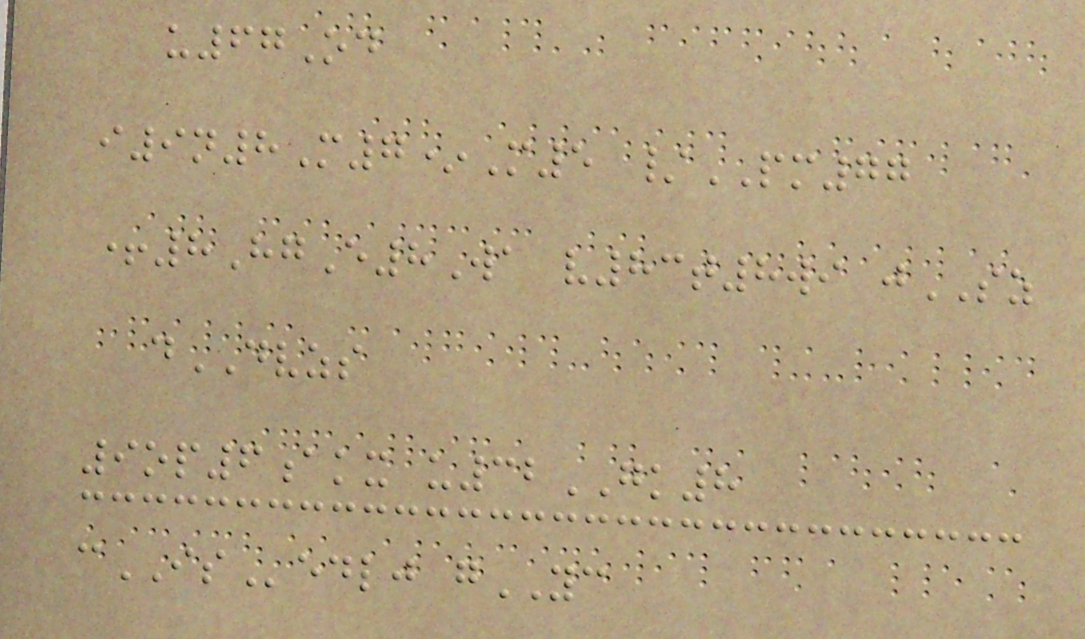u67Od
i9n8M7*M5 /PM77
+8HgE8Wa v83t8wi jSZ
dDVZS
9op6akx u32GK8
cISedlj gYC
